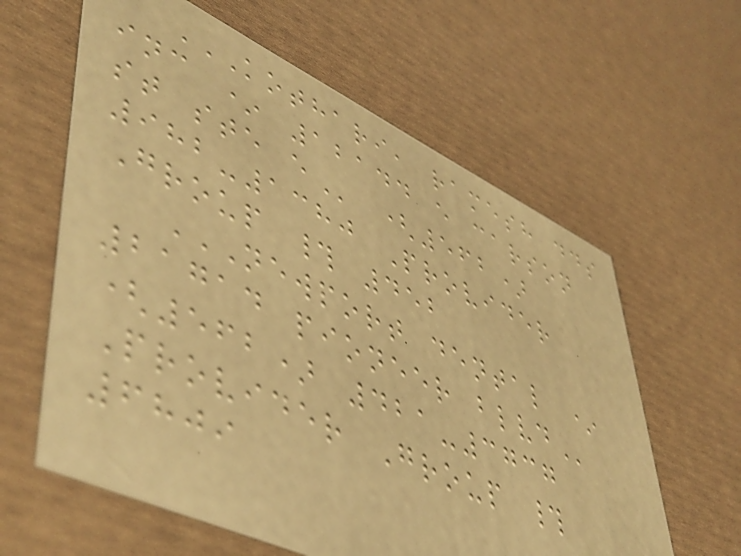KOTHARI, RAMESH DDS
INC * 12144 E CARSON
ST STE E (562)
982-1380 Provider
Group # 452
NEWPORT DENTAL *
21714 PIONEER BLVD
(562) 421-3737
Provider Group #
6809
